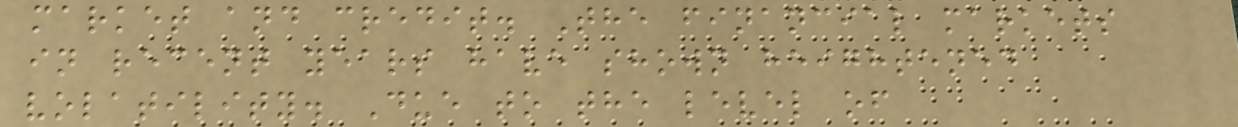market and credit. The financial markets
in recent years have shown heightened
volatility. Due to the level of
